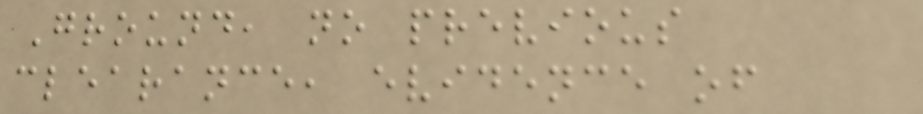Ground, no previous
clearance, evidence of
